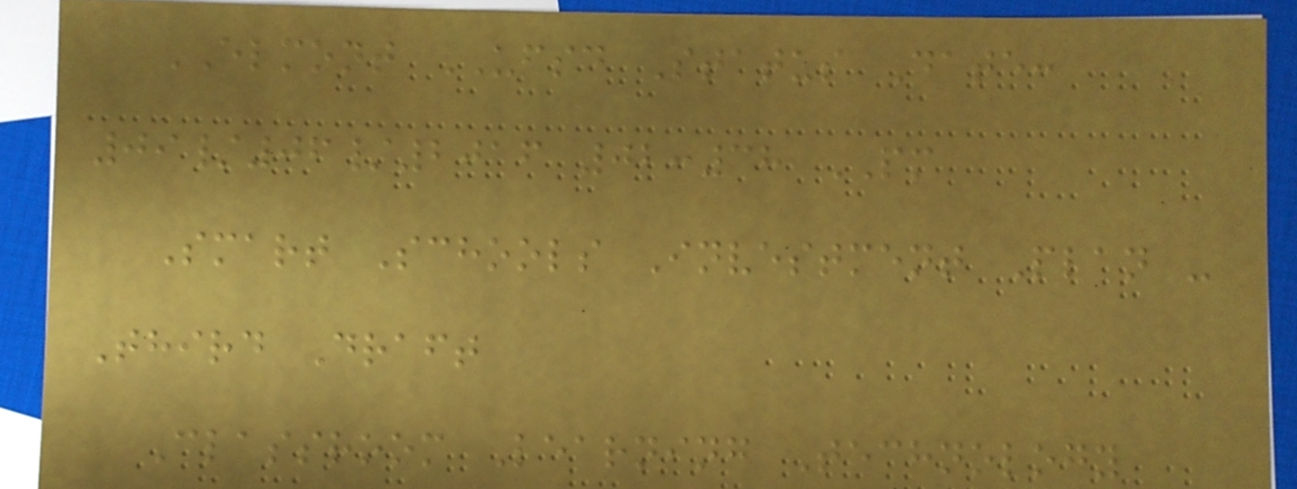ELMONT UFSD Status Date:
09/06/2016 02:38 PM
Smart Schools Investment Plan -
Third Draft
Classroom Learning Technology
